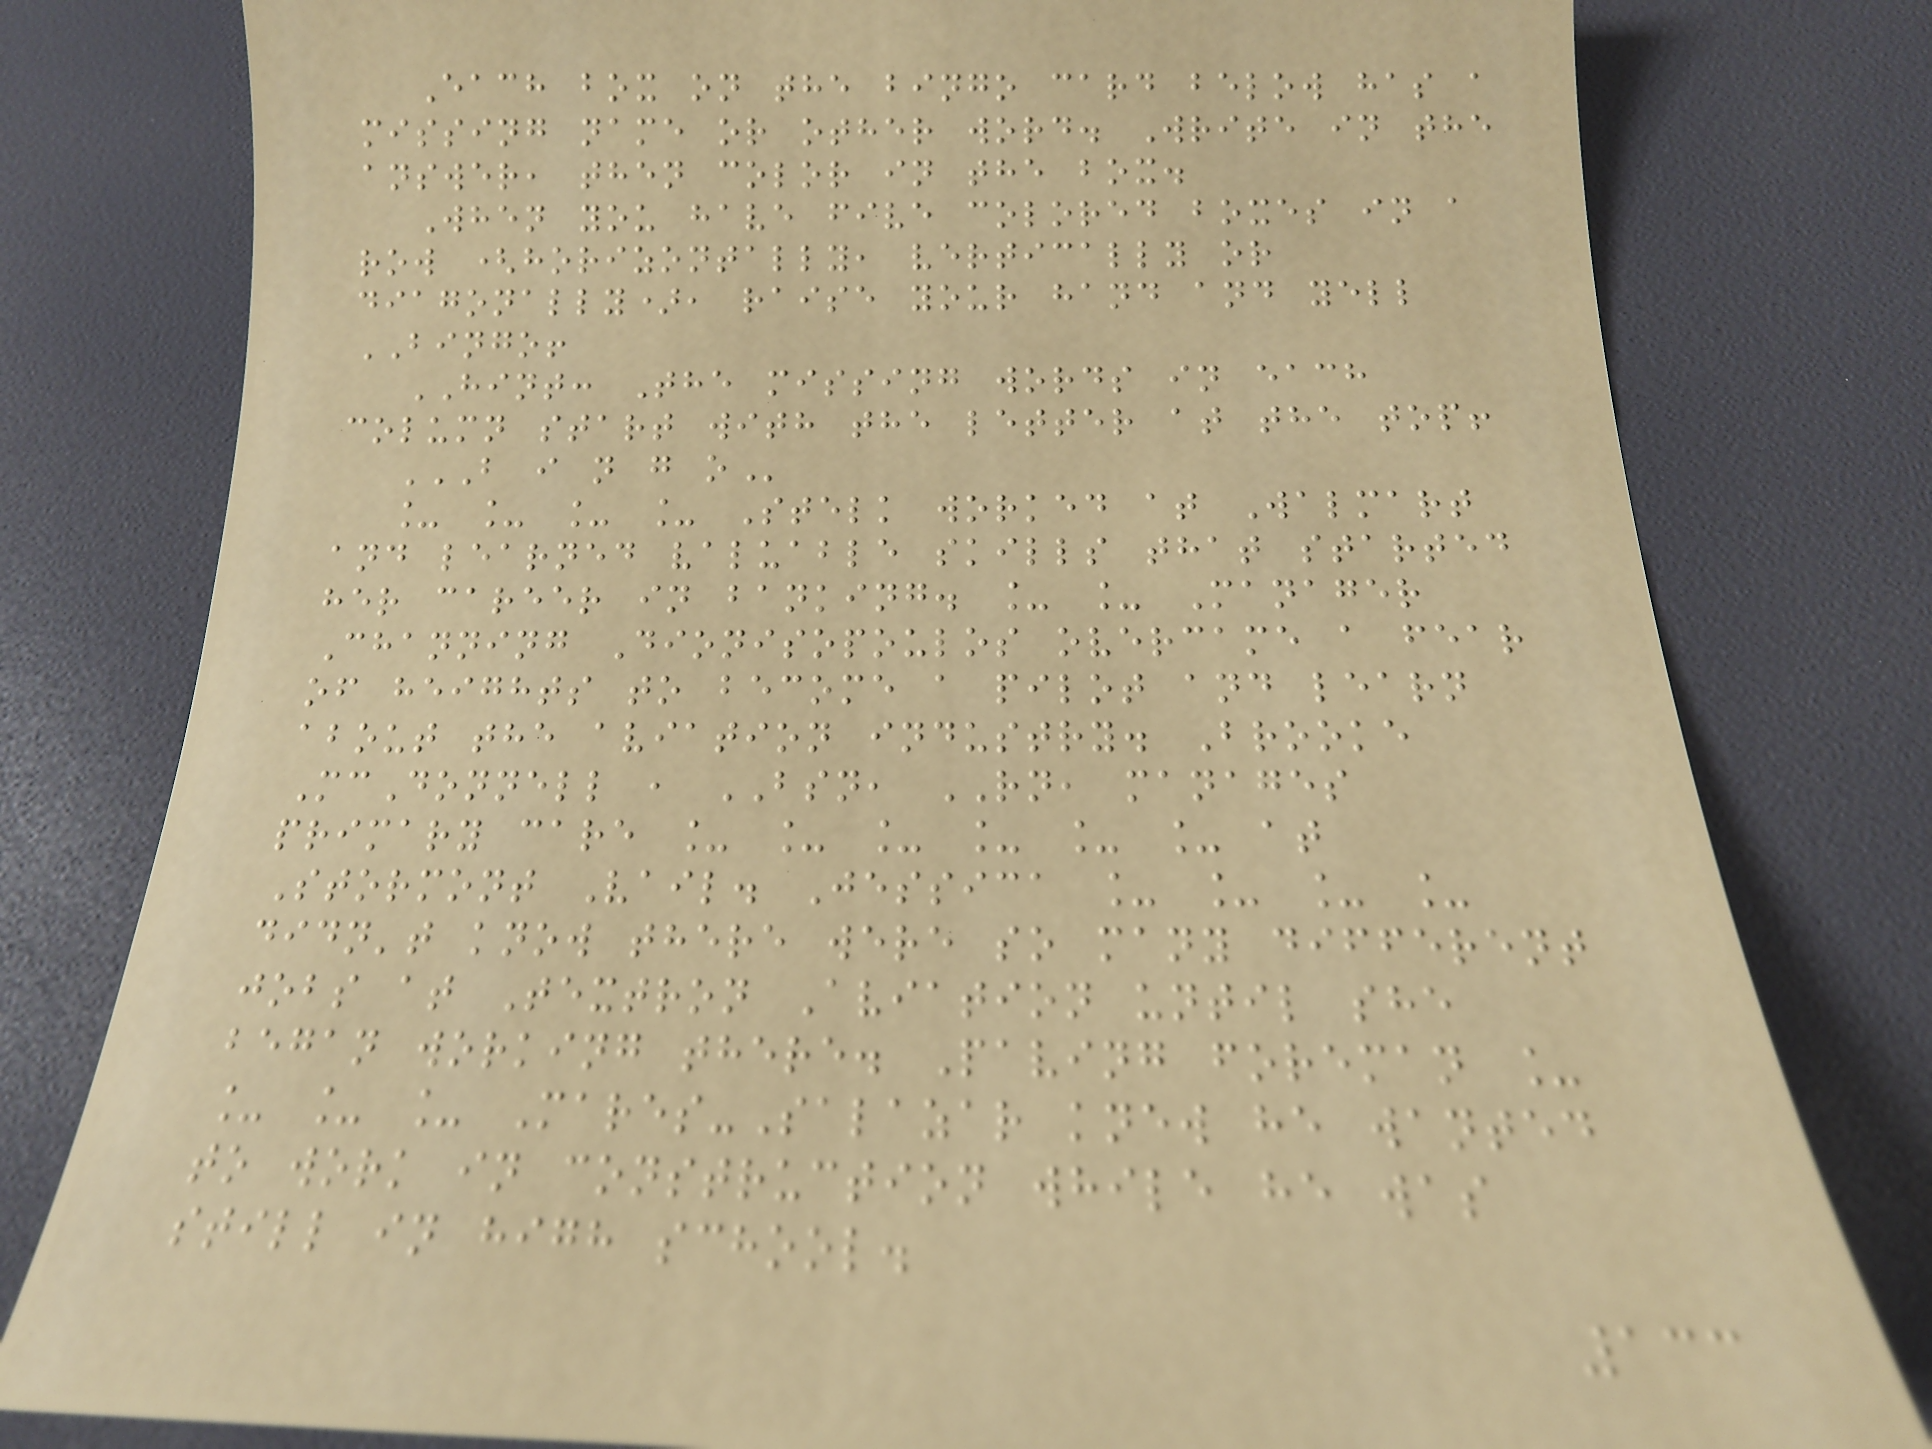Each box on the bingo card below has a
missing name or other word. Write in the
answer, then color in the box.
When you have five colored boxes in a
row (horizontally, vertically or
diagonally), raise your hand and yell
BINGO!
HINT: The missing words in each
column start with the letter at the top!
B I N G O
_ _ _ _ Stelk worked at Walmart
and learned valuable skills that started
her career in banking. _ _ Manager
Channing Dionisopoulos overcame a fear
of heights to become a pilot and learn
about the aviation industry. Brooke
McDonnell , BSN, RN, manages
primary care _ _ _ _ _ _ at
Stormont Vail. Jessica _ _ _ _
didn't know there were so many different
jobs at Textron Aviation until she
began working there. Paving foreman _
_ _ _ Mares-Salazar knew he wanted
to work in construction while he was
still in high school.
133
